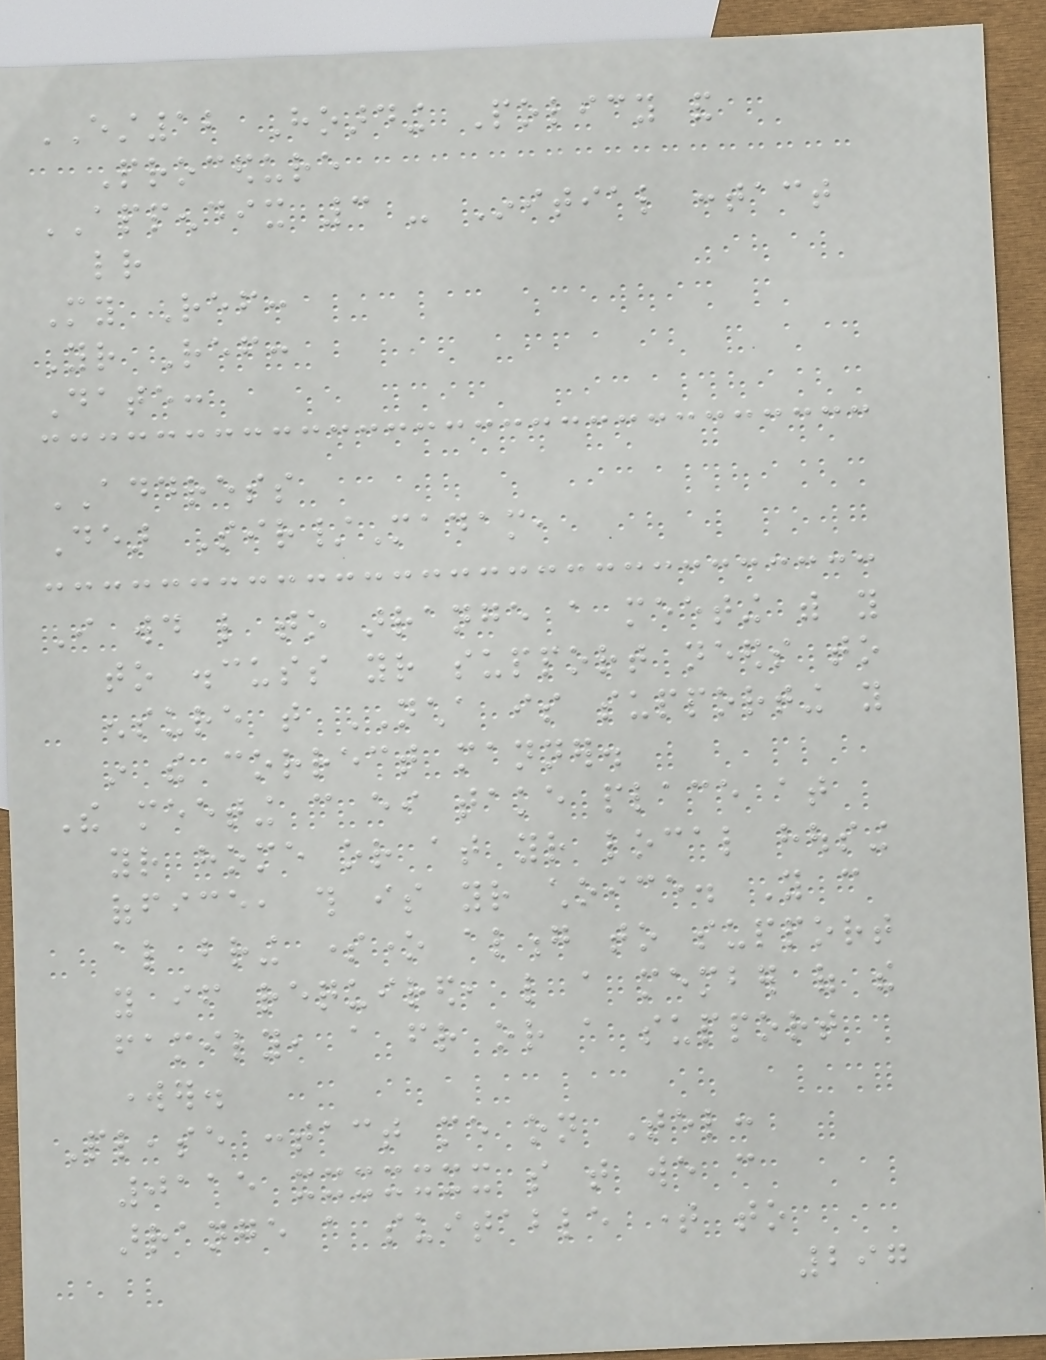EST12 Hoarding Policy and
Procedure
APPENDIX 3 - Initial contact
letter
My Ref:
Your Ref:
Date:
ADDRESS
Dear Sir/Madam,
I would like to arrange a meeting with you
to discuss your support needs to
ensure that NCHA is supporting you
in the correct manner.
The meeting can either take place at
your home or at your local housing
office, this is your choice. You can
also bring someone along to support
you if required, like a member of the
family, a friend or a support
worker.
Please contact me on Tel:
0115 xxxxxxx so that we can
arrange a suitable time to
297
